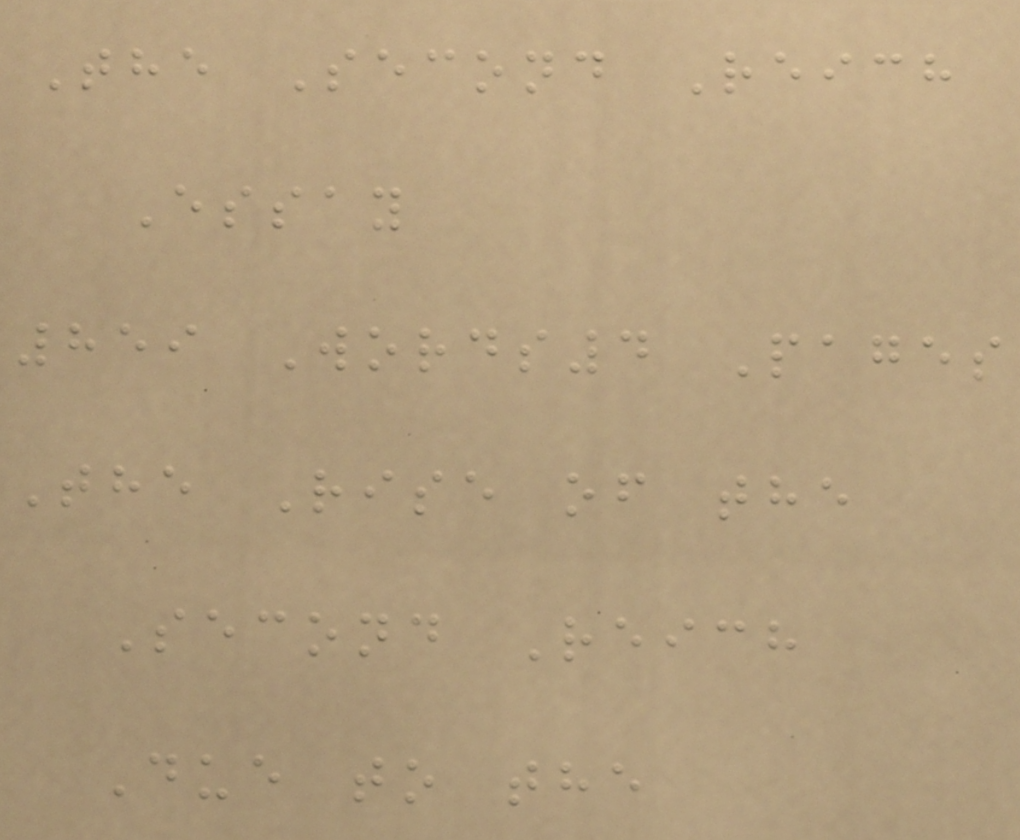The Second Reich
Essay
859 Words4 Pages
The Rise of the
Second Reich
Due to the
